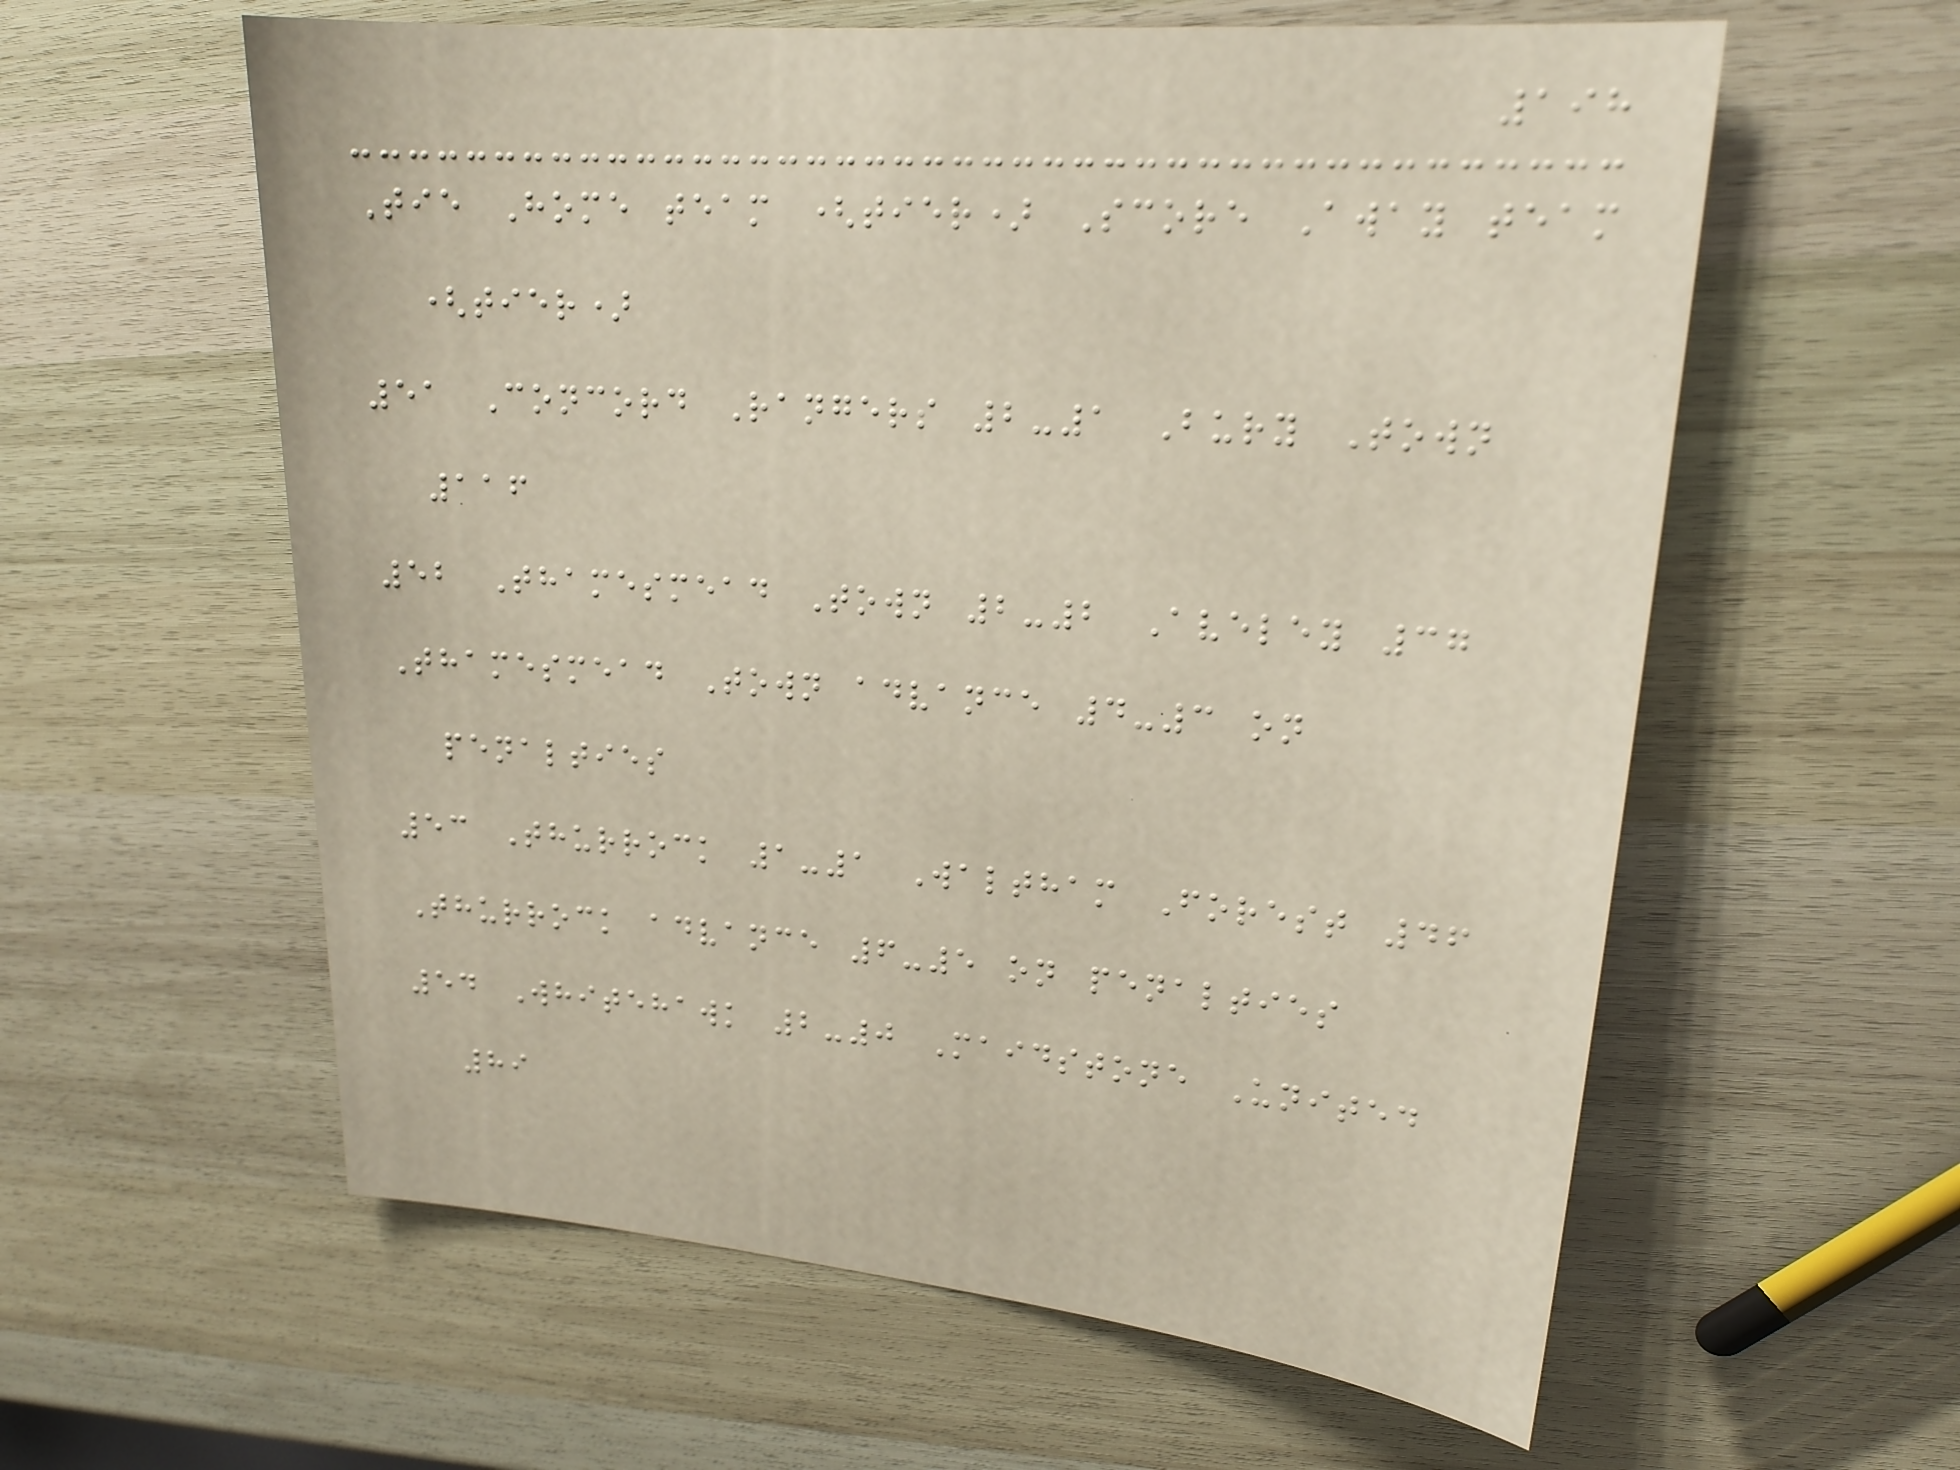198
Tie Home team (tier) Score Away team
(tier)
51 Concord Rangers 2-1 Bury Town
116
52 Thamesmead Town 2-2 Aveley 37
Thamesmead Town advance 4-3 on
penalties
53 Thurrock 1-1 Waltham Forest 46
Thurrock advance 6-5 on penalties
54 Whitehawk 2-0 Maidstone United
89
